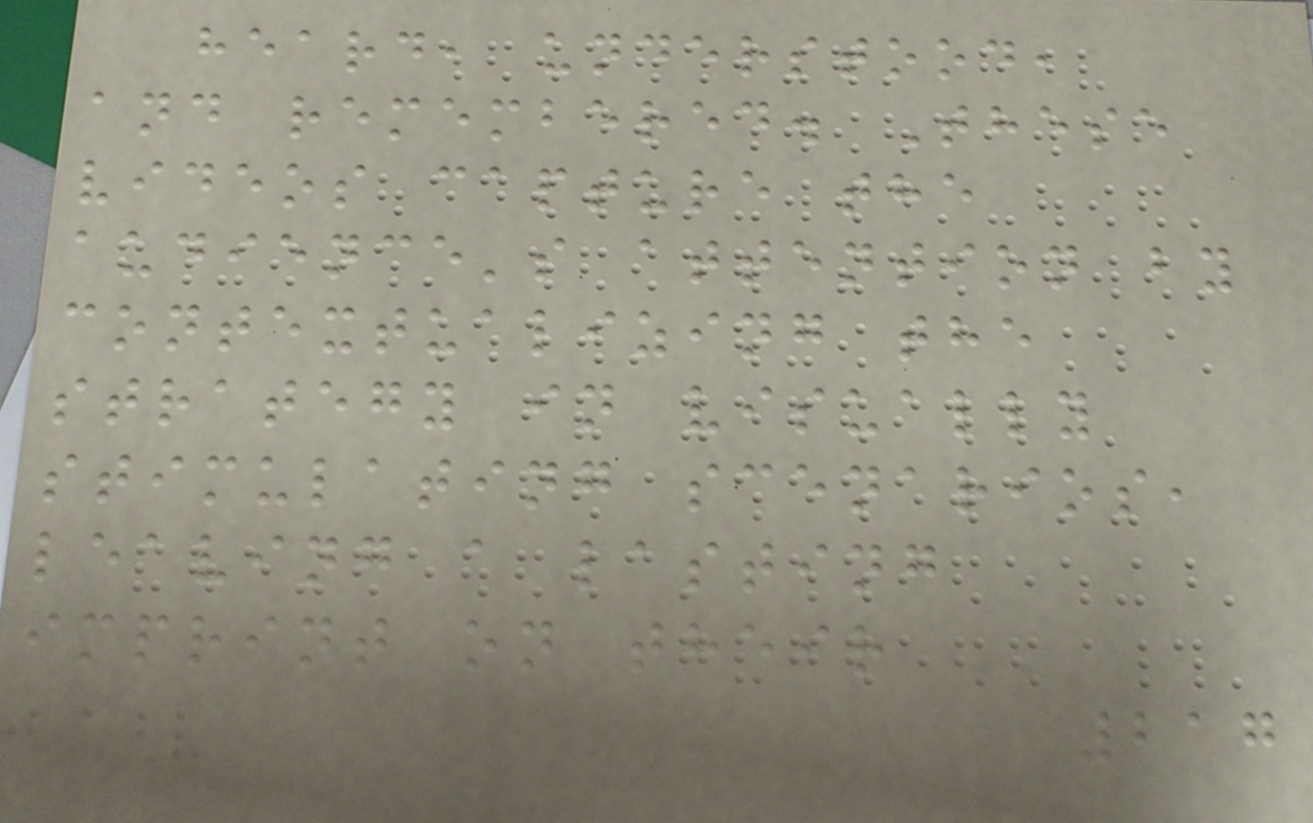heard, understood,
and remembered. These
videos capture the
audience's attention by
contextualizing the
strategy in visually
stimulating scenarios,
leaving a lasting
imprint on their
217
